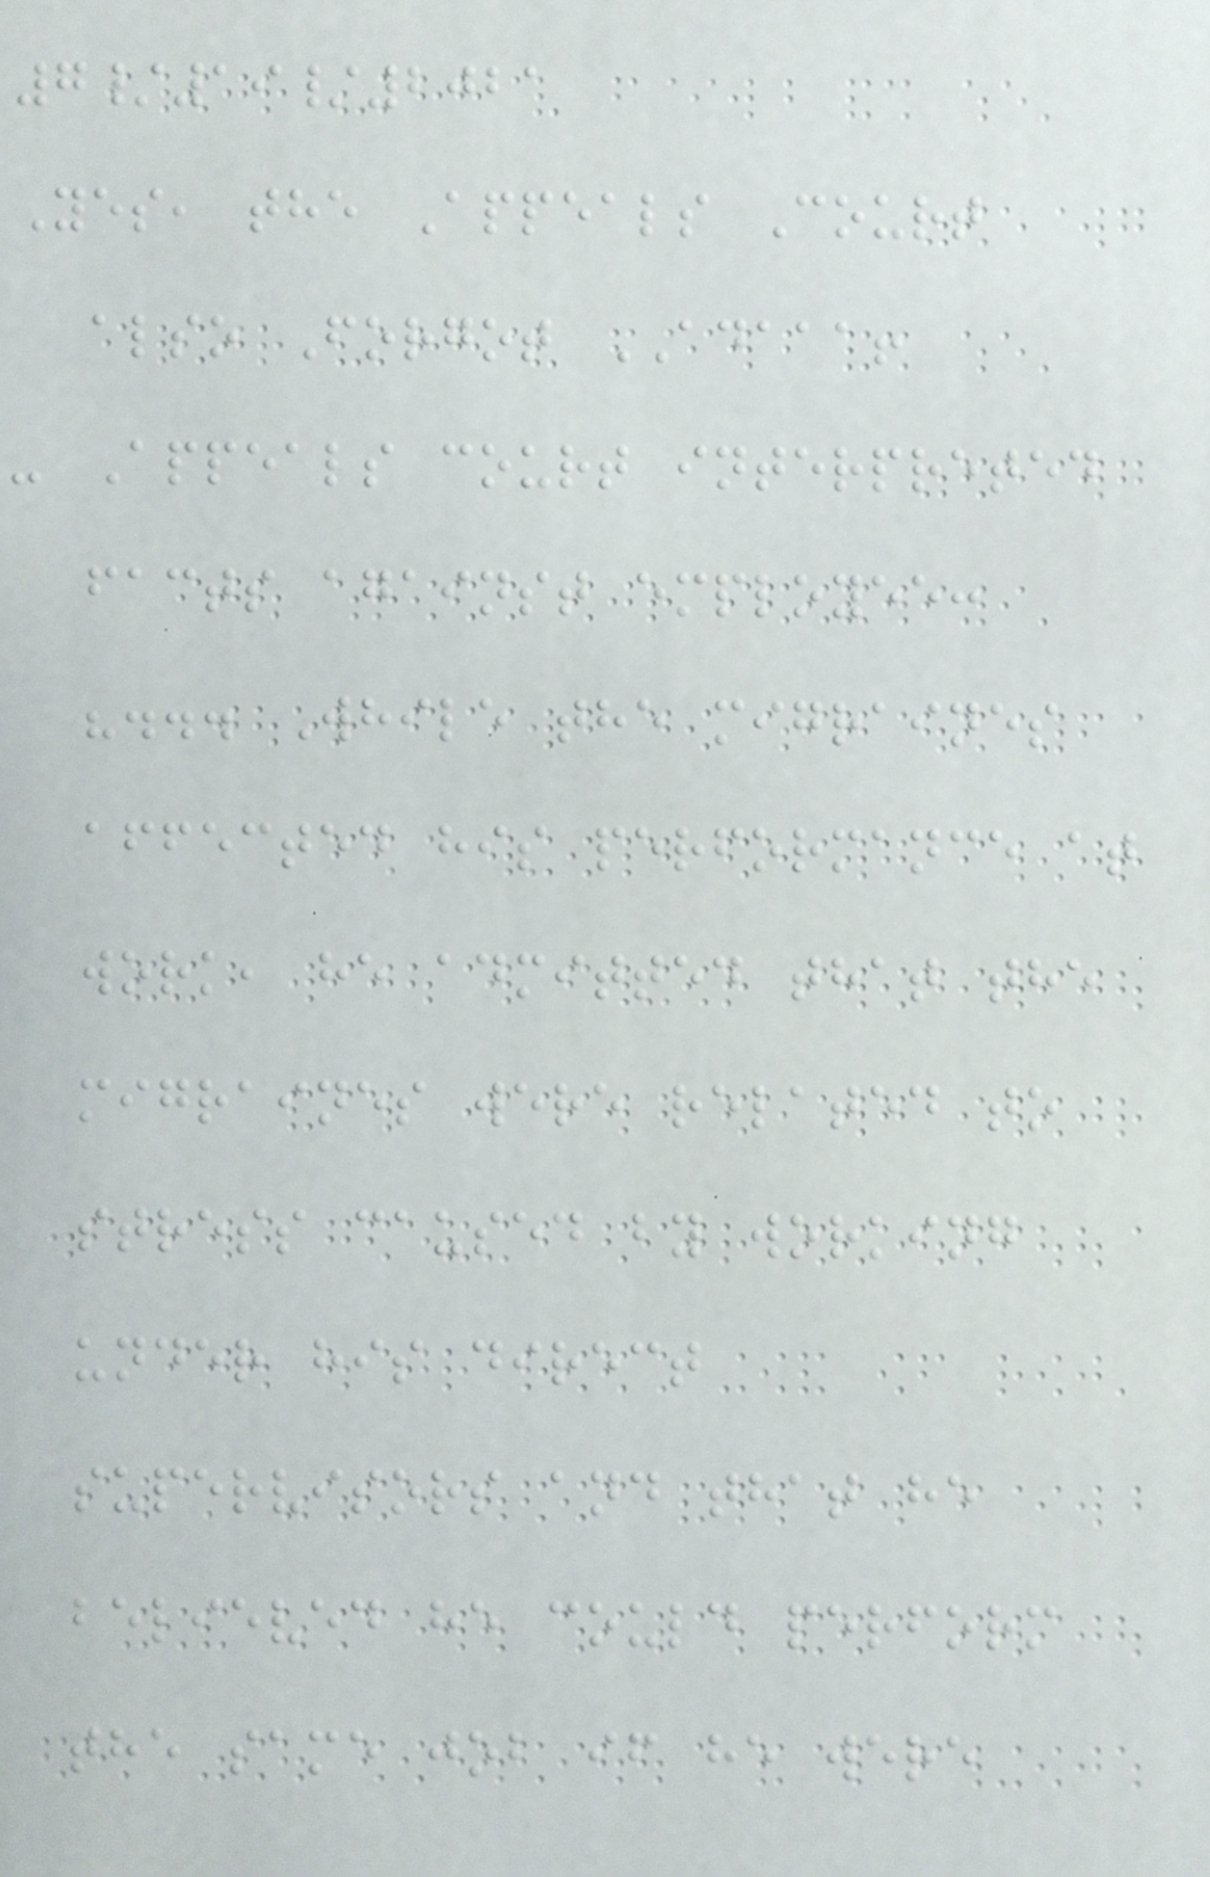7/19/2021
Yes, the Appeals Court
also Forgot ADAAA!
- Appeals court interpreted
facts against employee:
"... While the migraines
affected his performance at
work, he admitted that the
migraines were related to
stress caused by working
under his direct
supervisors and that he
believed he could perform
the same job if he were
